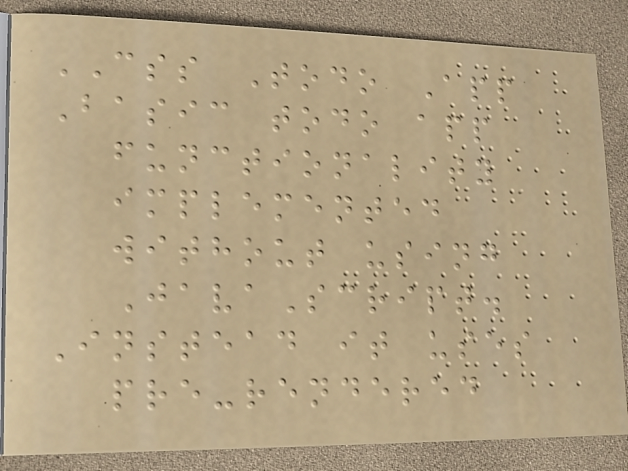CSS Todo App
Basic todo app
functionality
implemented
without using
JavaScript.
Instead it uses
pre-rendered
